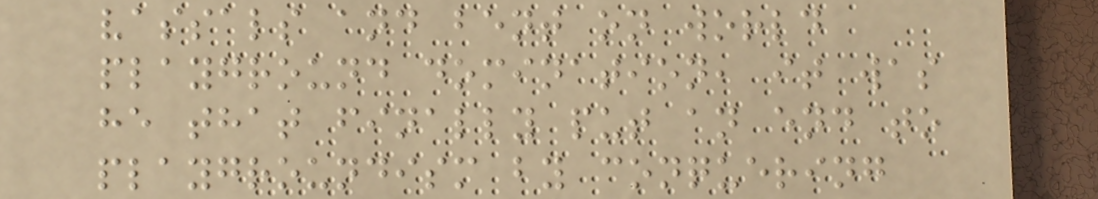vassals and bent on world
playground domination, it was
he that finally put an end to
playgroundism by conquering
